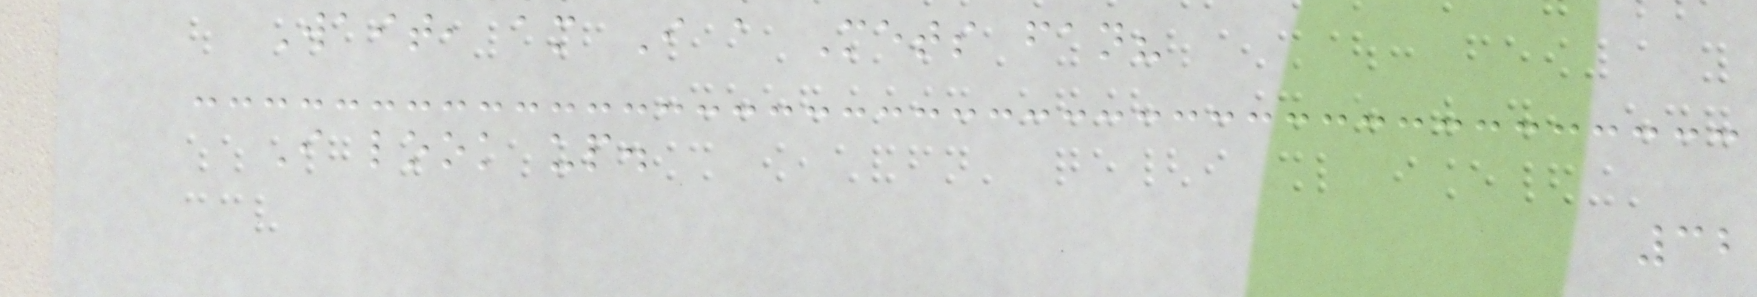Wait, am I a Mets fan?
I look up.
32
